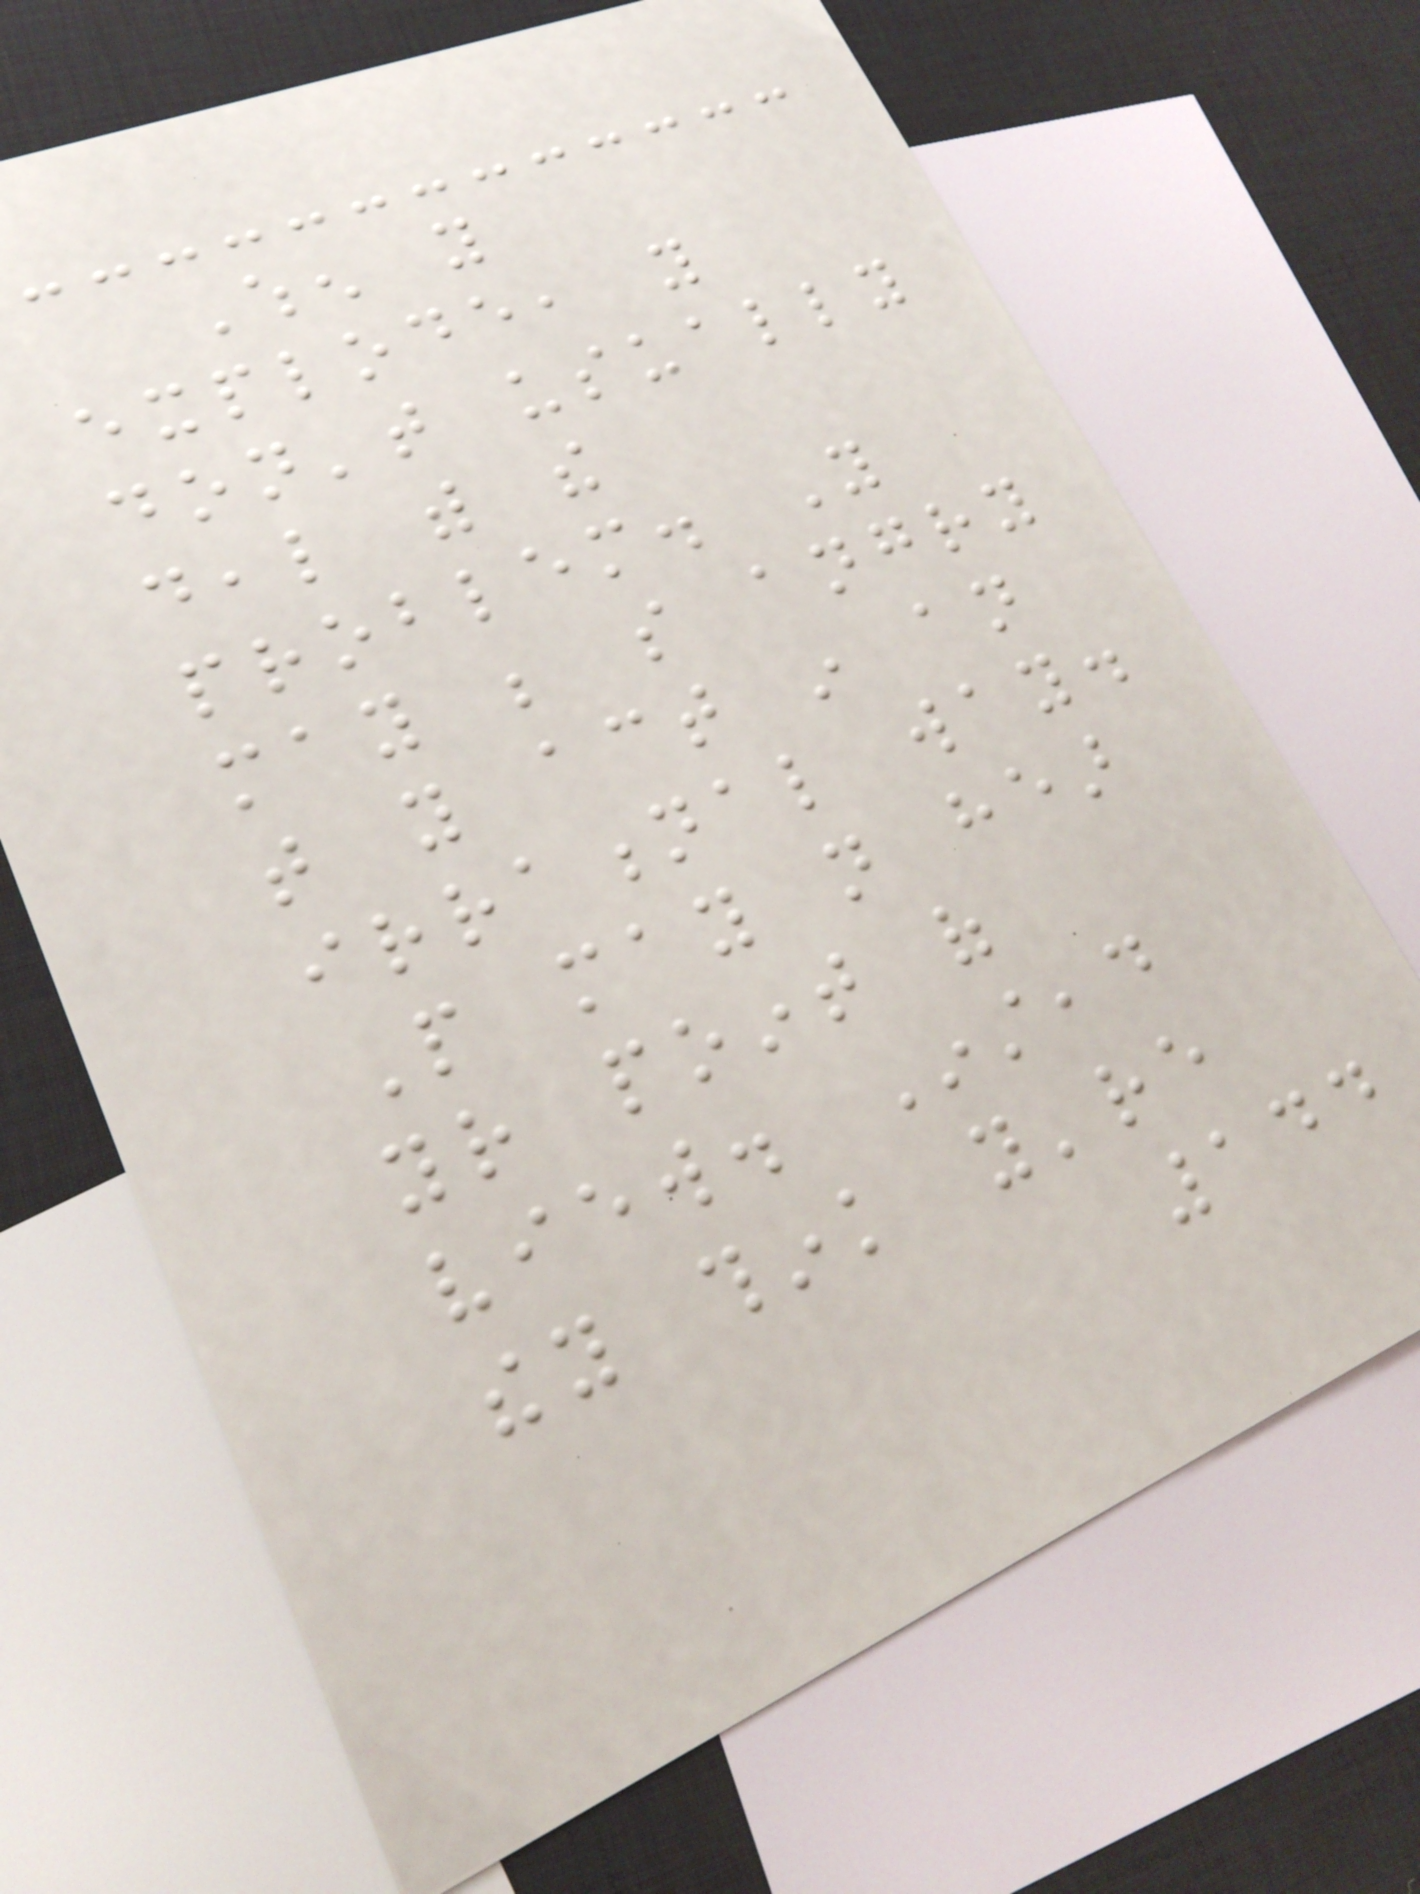When you
explode, you
don't usually
deal with the
problem. You
may be so angry
that you act in an
irrational way.
People may not hear
your point of
view. Instead
they think you're
144
